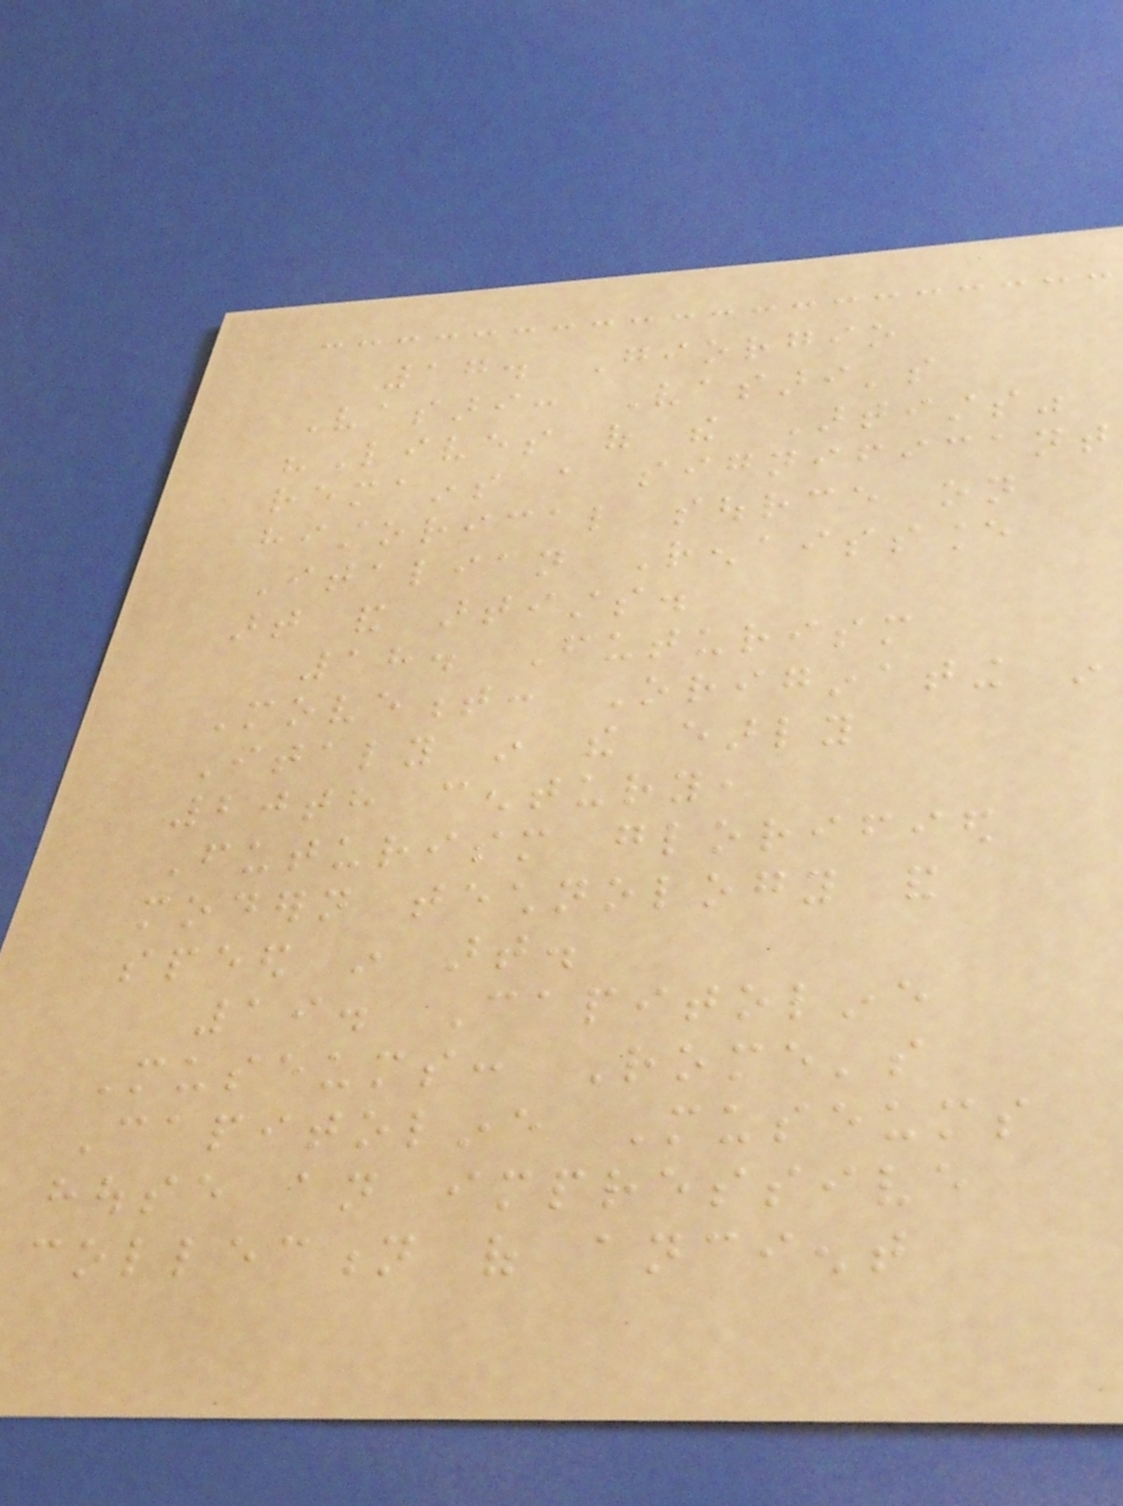17. Giorgio
Vasari: Vasari's
"Lives of the Artists"
remains a significant
historical source on
Italian Renaissance
art and artists.
18. Futurism
Movement: Originating in
Italy in the early
20th century,
Futurism glorified
modern technology and
speed in art.
19. Capitoline
Museums: Rome's
Capitoline Museums
house an impressive
collection of ancient
